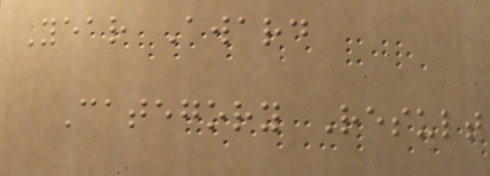Year Award
Category Result
